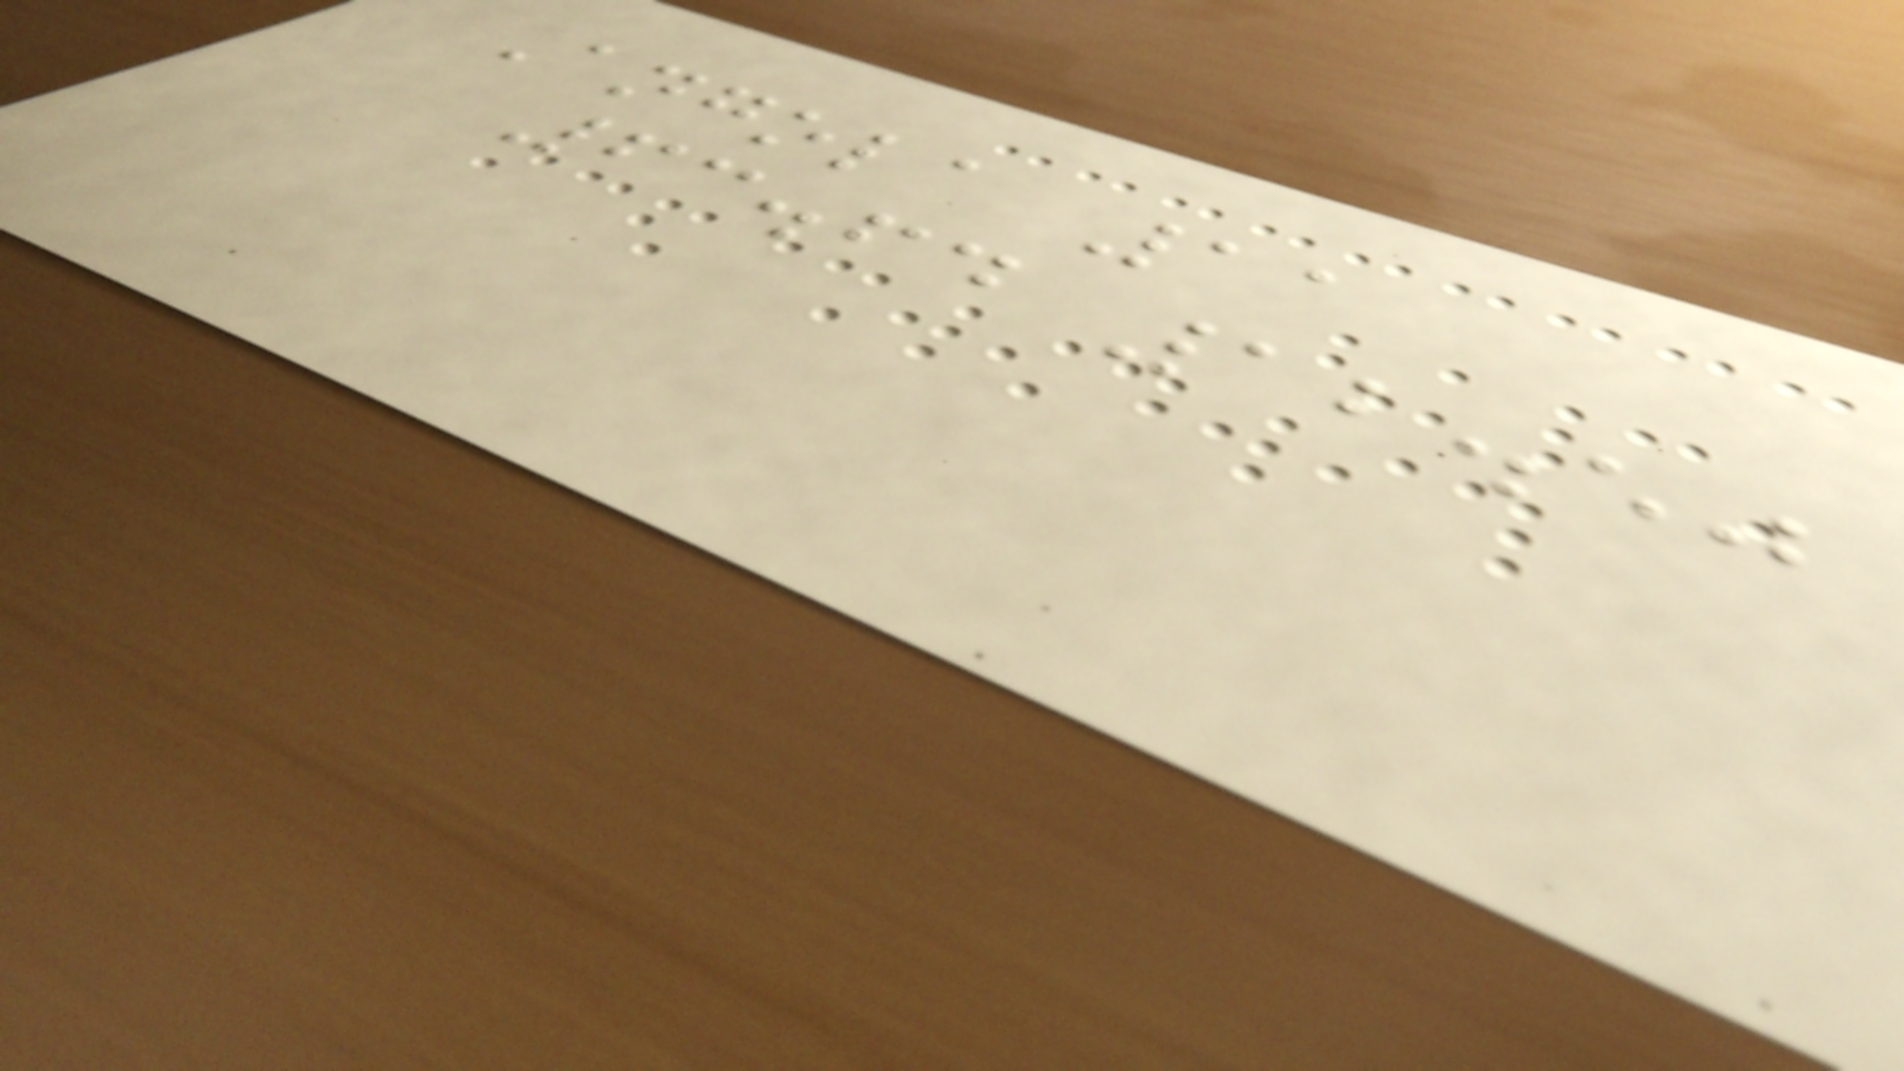Angola 11
63.64 12.50
